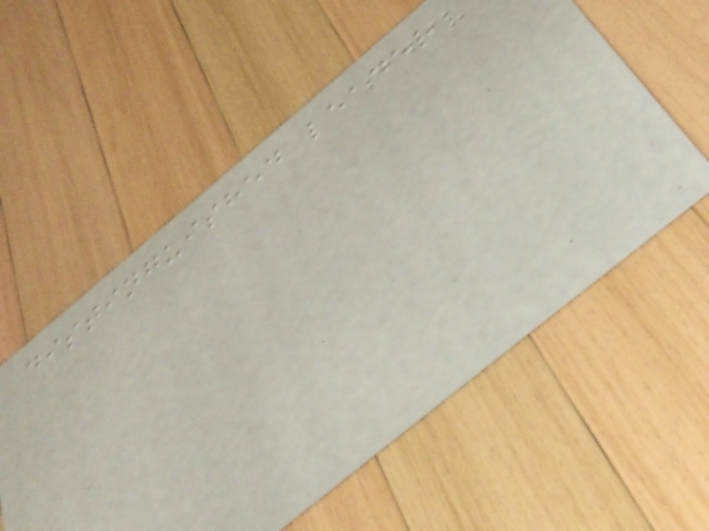distinguished leader
